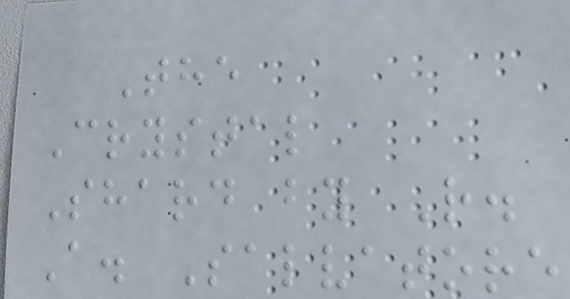The
Crystal
Shard by R.
A. Salvatore
